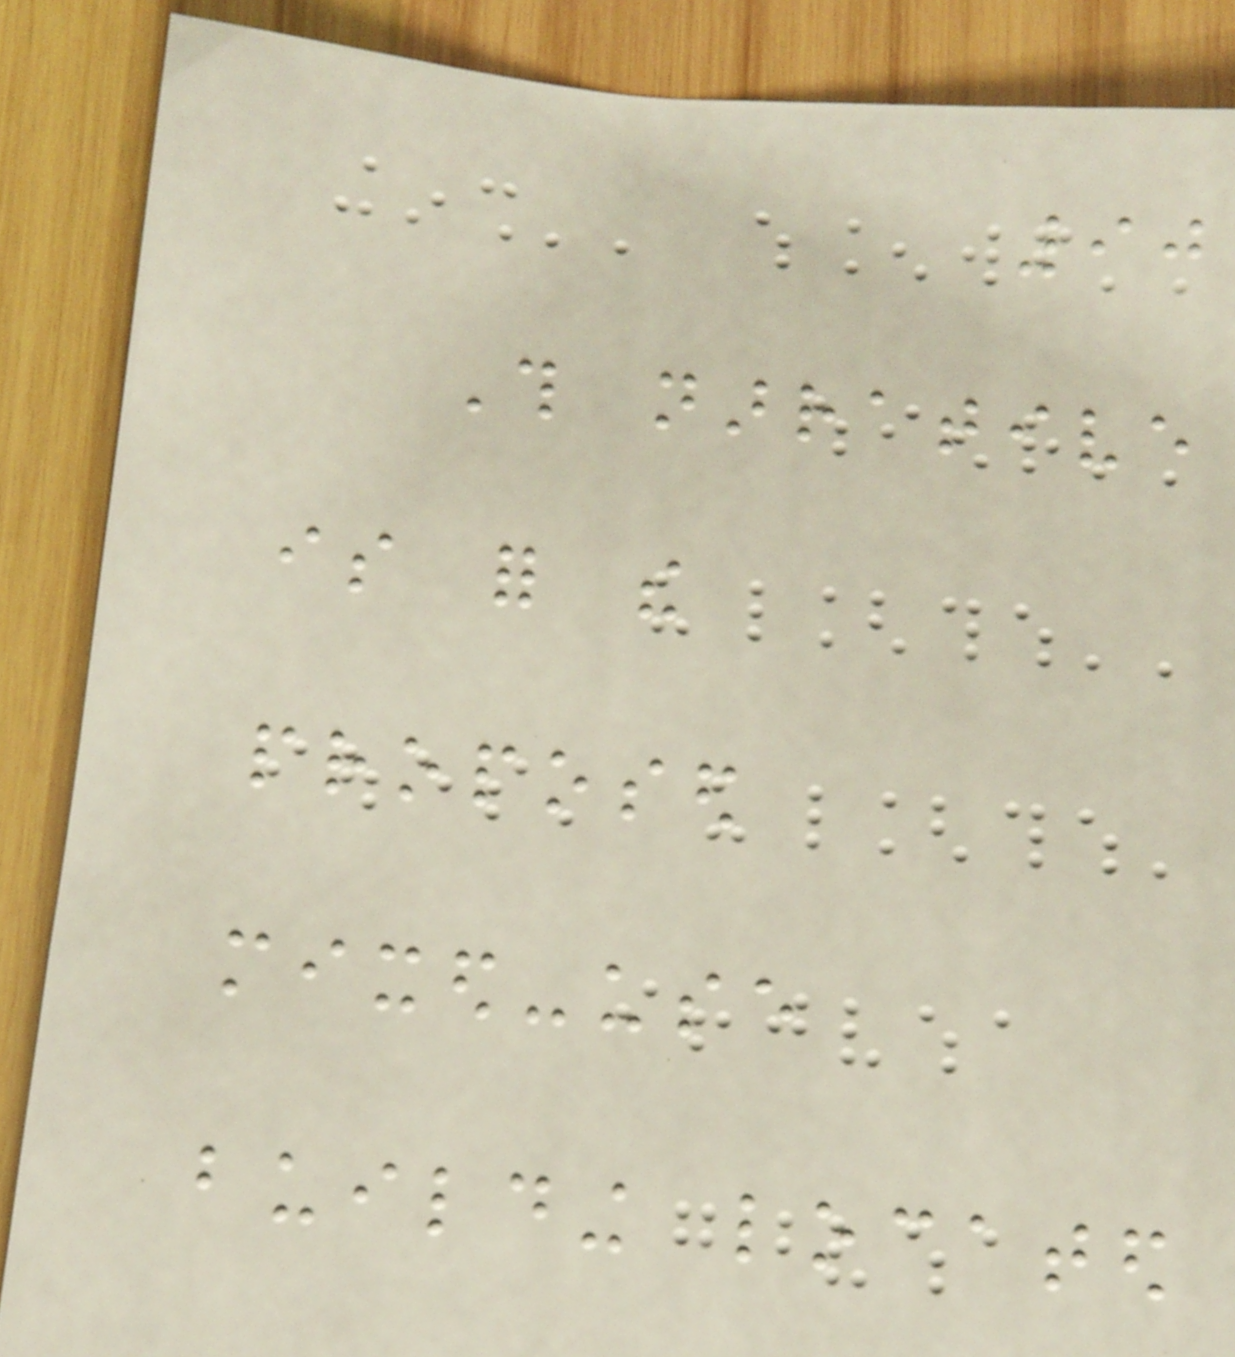90
This narrative
is for the
proposed
mixed-use
building located
